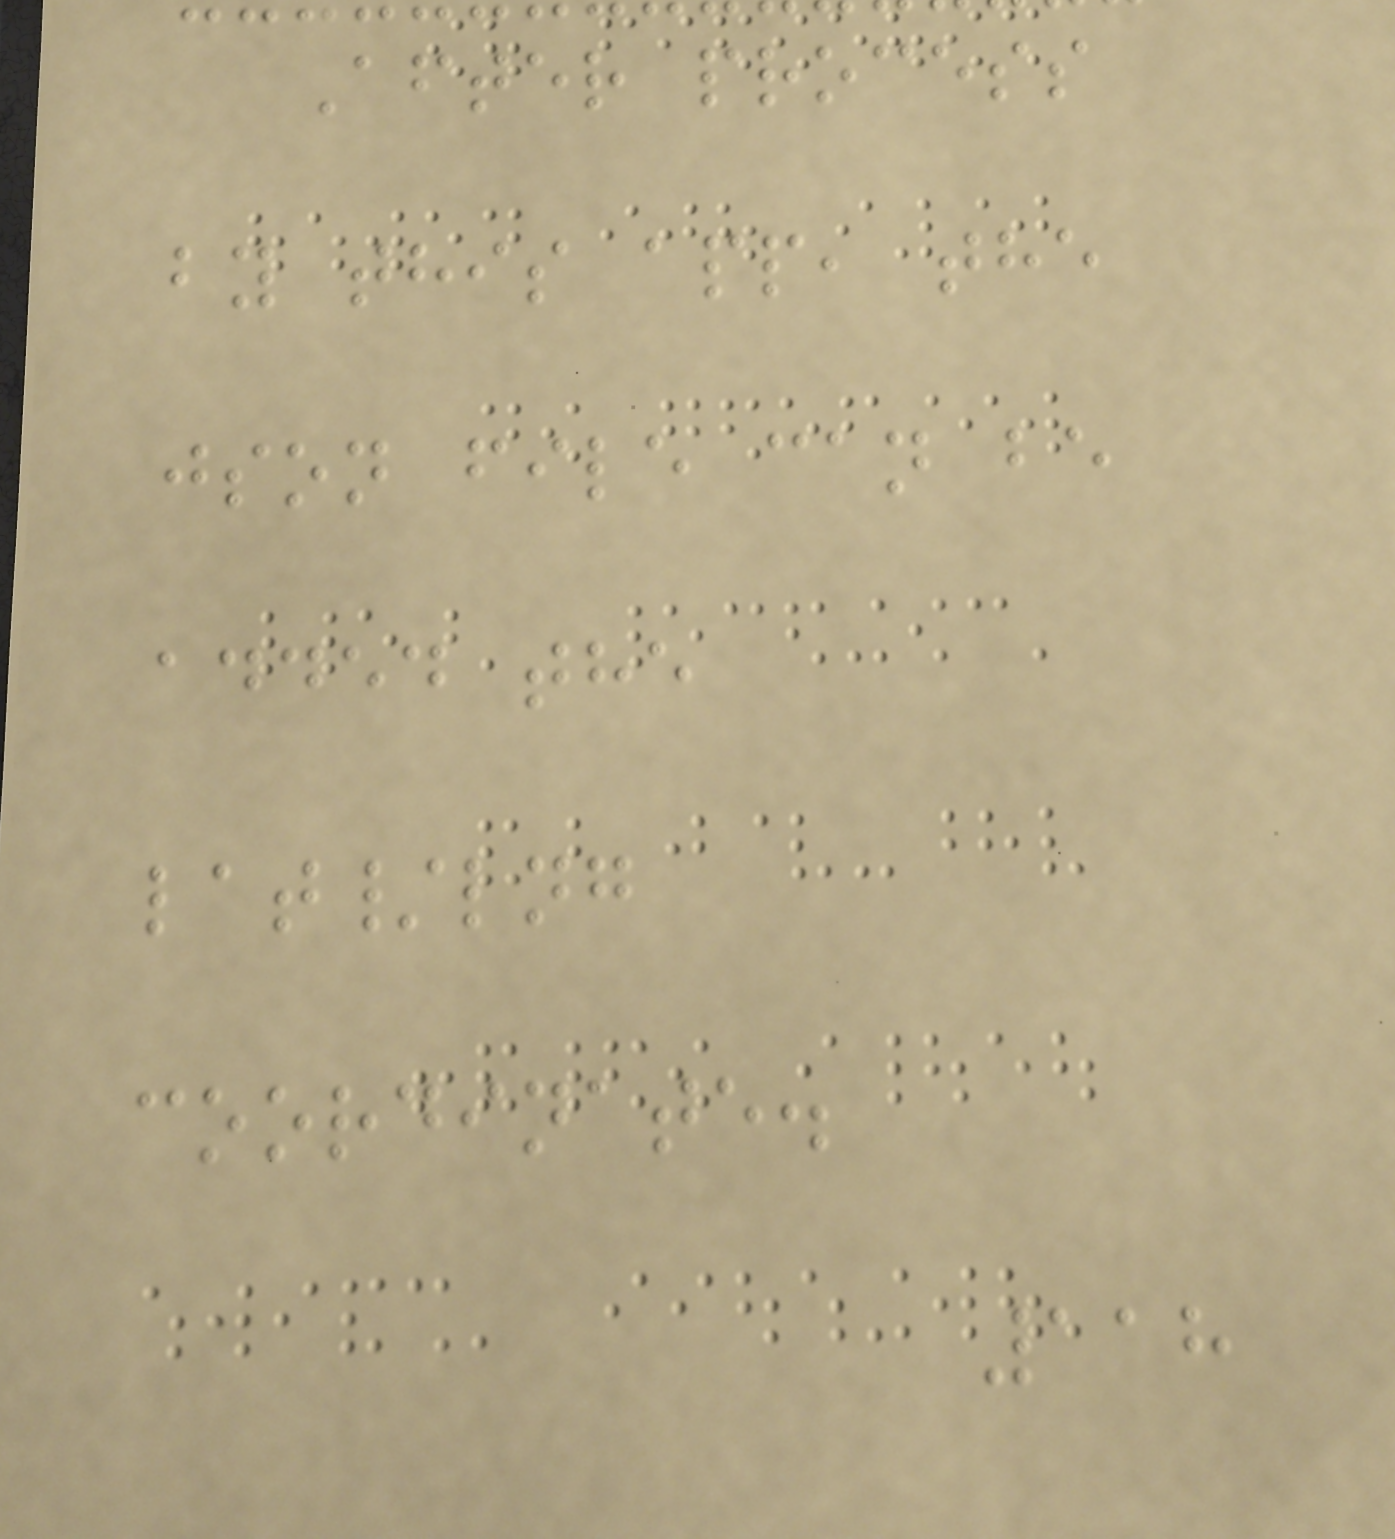After process
by this app, the
json file can be
added the
lat/lng
coordinate.
118
